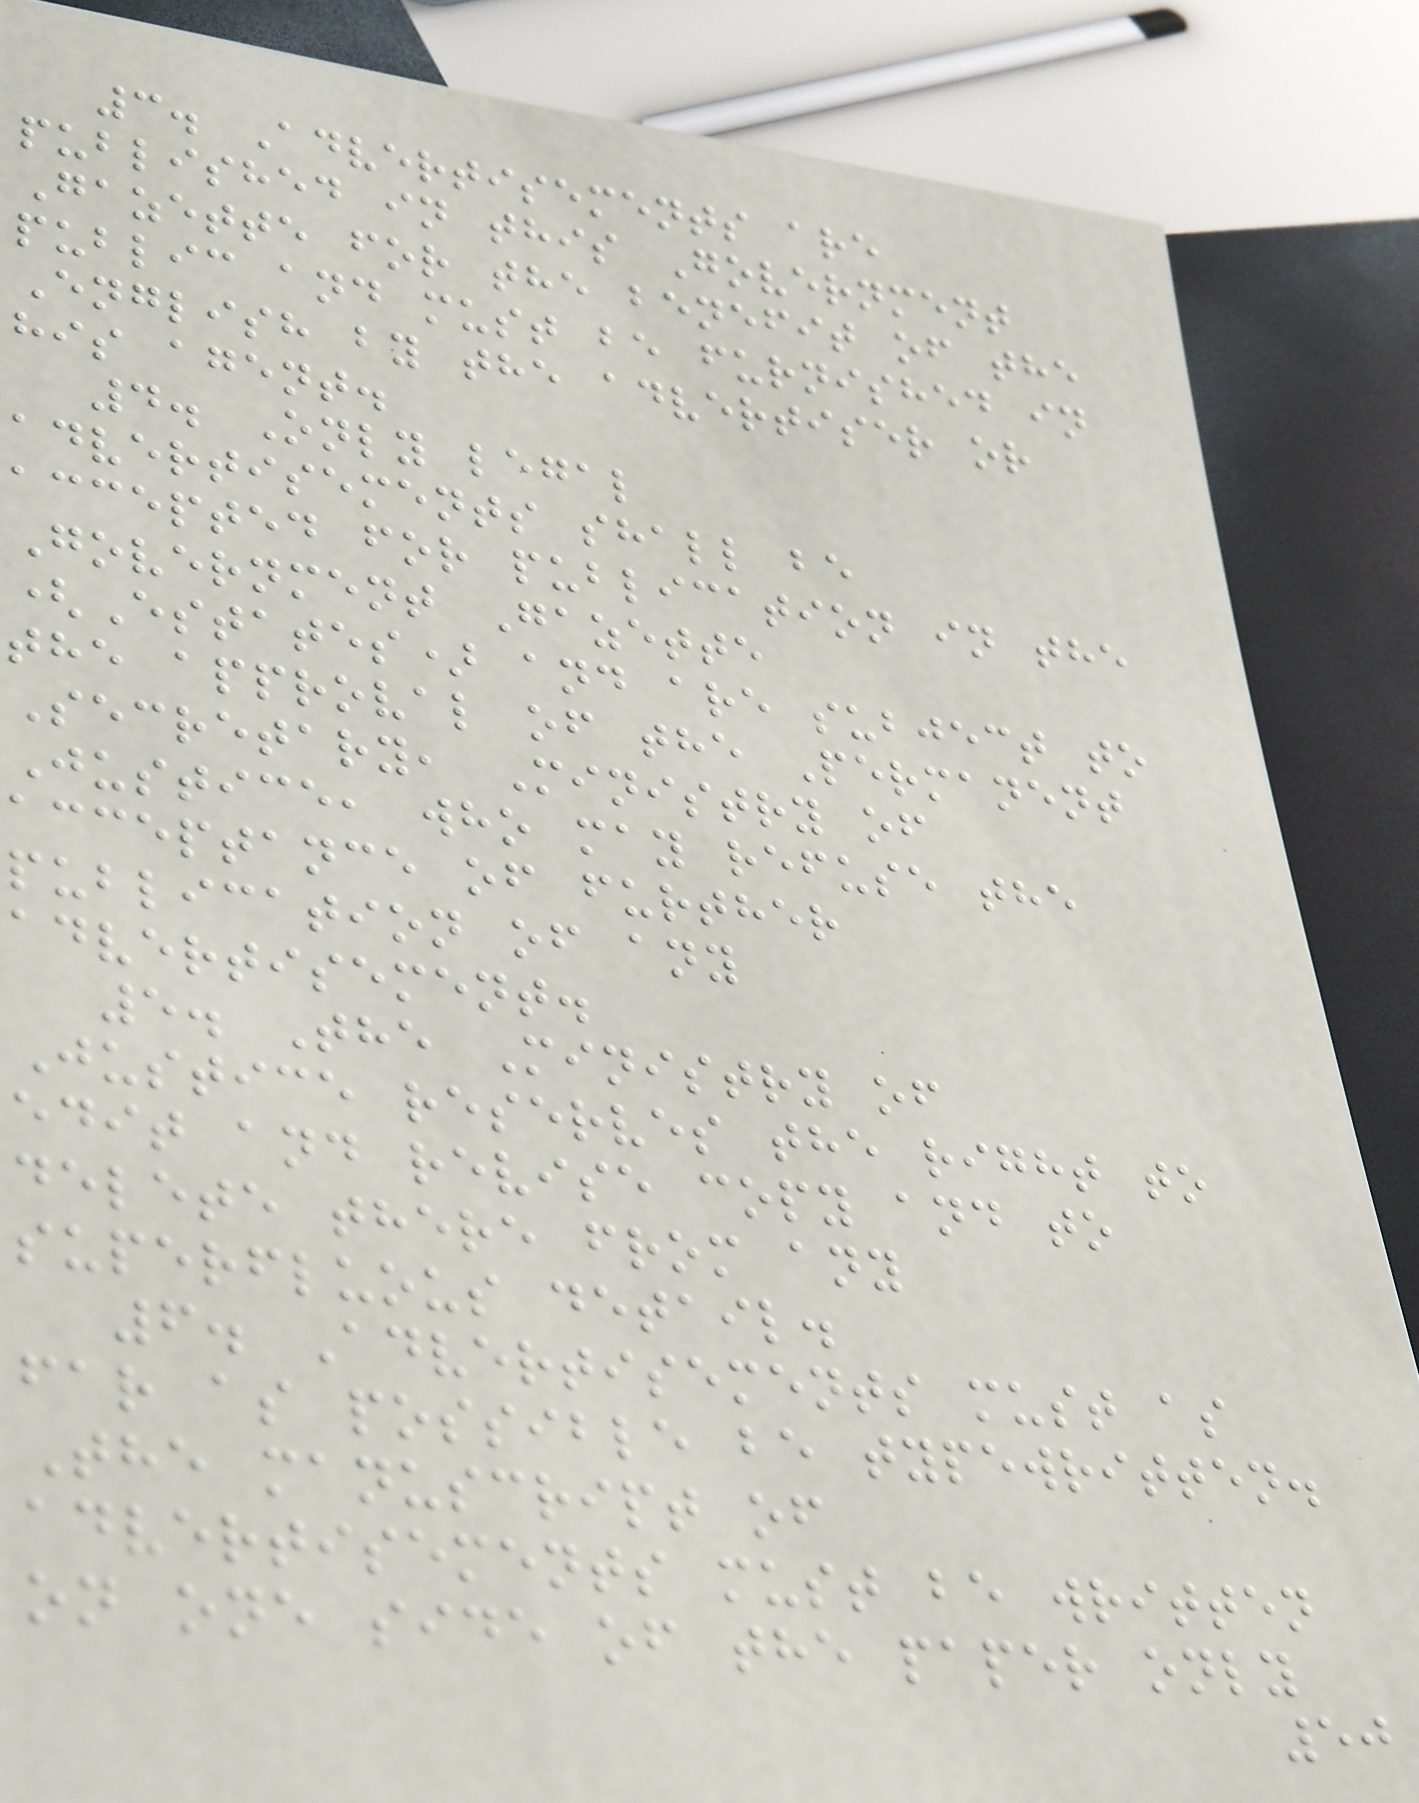3. Advertisements are
published in this Government
Gazette for the benefit of the
public and must be furnished in
English by the advertiser or
his agent.
4. Only legal
advertisements shall be
accepted for publication in the
Government Gazette
(Estates) and are subject to
the approval of the Permanent
Secretary, Ministry of
Justice, who may refuse the
acceptance of further
publication of any
advertisement.
5. The Ministry of
Justice reserves the right to
edit and revise copy and to
delete there from any
superfluous detail.
6. Advertisements must as
far as possible be typewritten.
The manuscript of
advertisements must be written
on one side of the paper only
50
